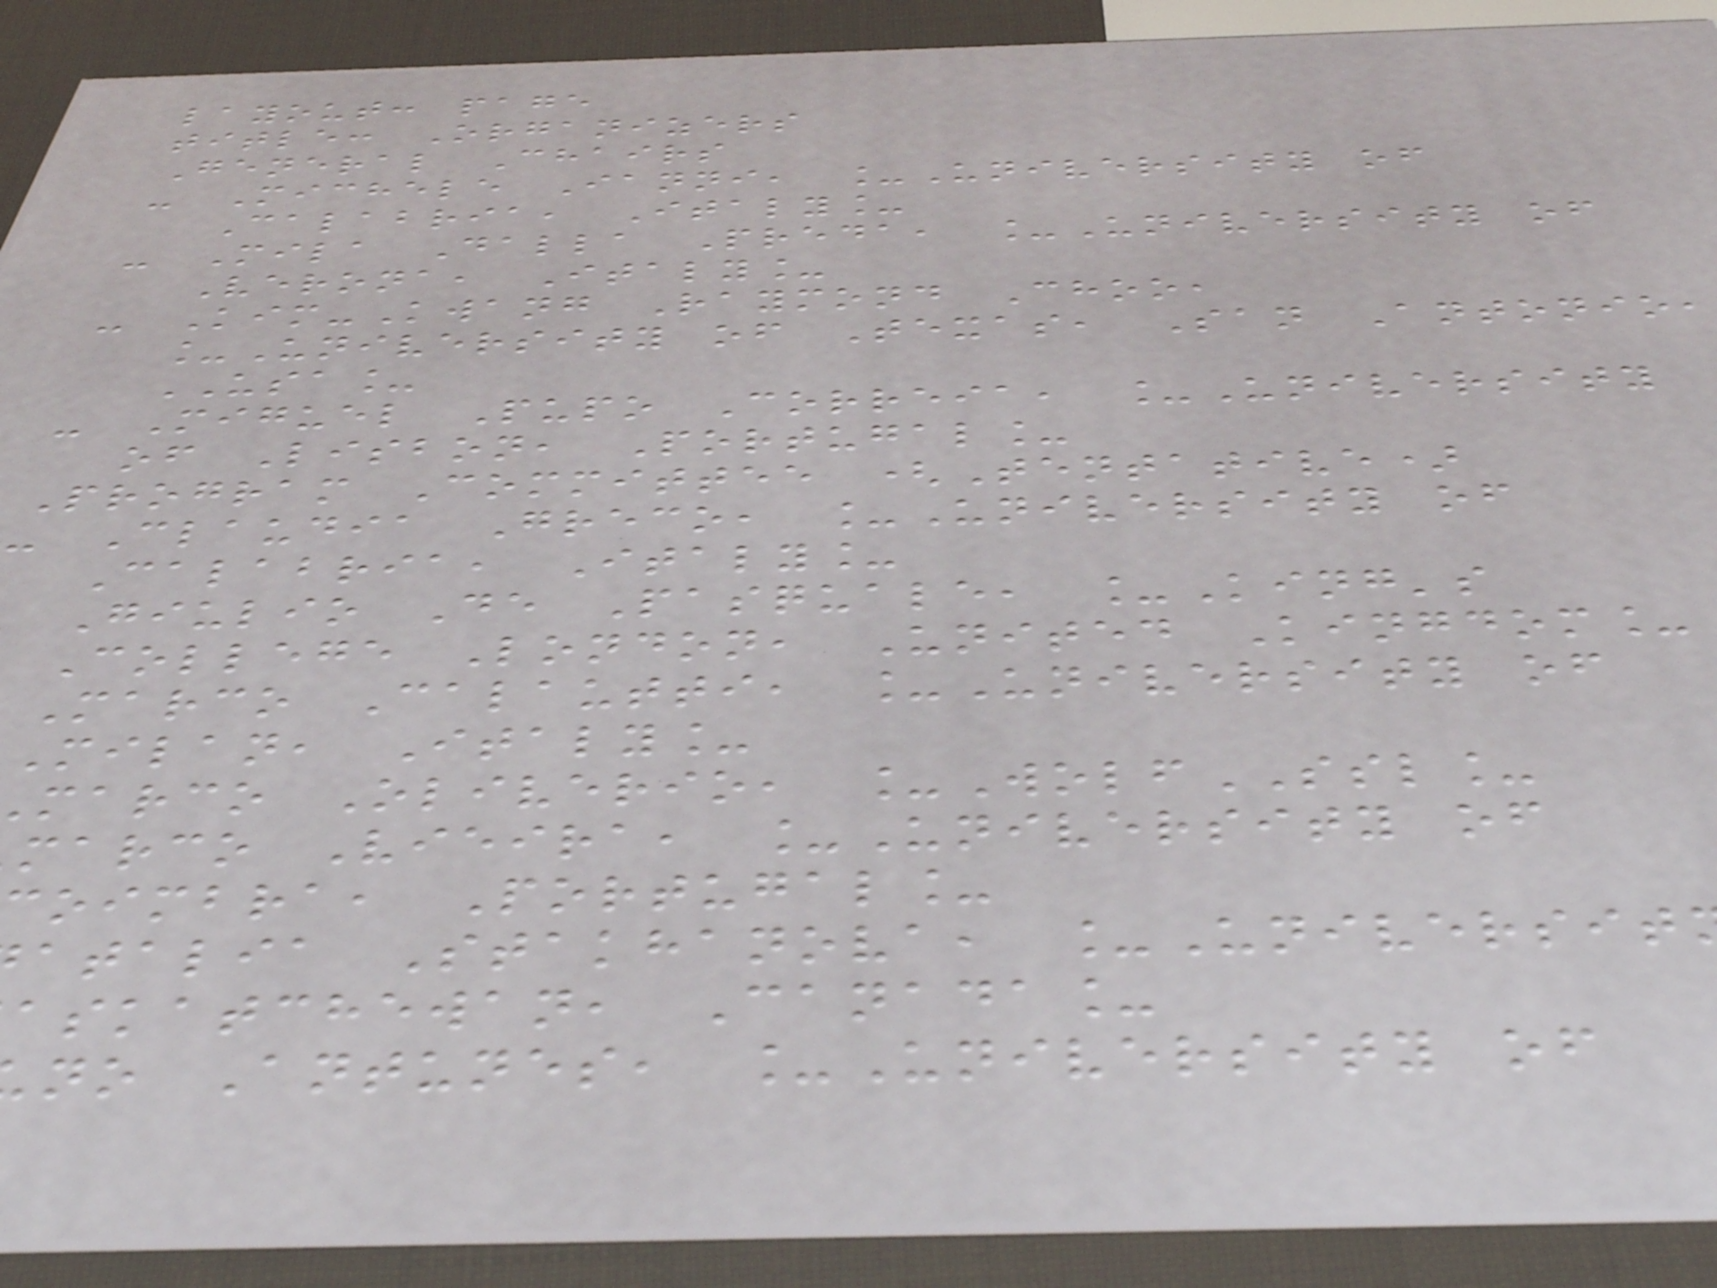layout: page
title: Organizers
General Chairs
- Michele Ianni, _University of
Calabria, Italy_
- Mila Dalla Preda, _University of
Verona, Italy_
- Kim-Kwang Raymond Choo,
_University of Texas, San Antonio,
USA_
- Miguel Pupo Correia, _University
of Lisbon, Portugal_
Program Committee (Tentative)
- Claudia Greco, _University of
Calabria, Italy_
Giulio De Pasquale, _King's
College London, United Kingdom_
Marco Calautti, _University of
Milan, Italy_
marco Oliverio, _WolfSSL_
marco Vieira, _University of
oimbra, Portugal_
atalia Stakhanova, _Universit
askatchewan, Canada_
no Antunes, _University of
